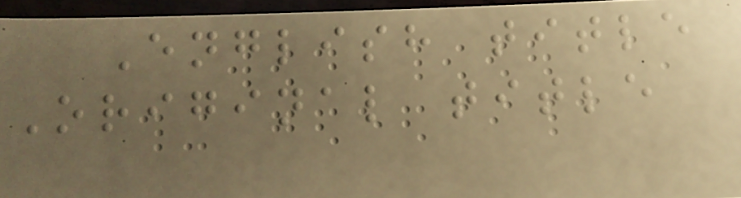English title
Original title
